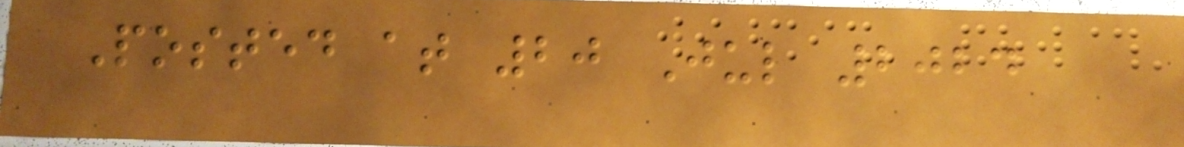Posted at 20 Jul 2024
